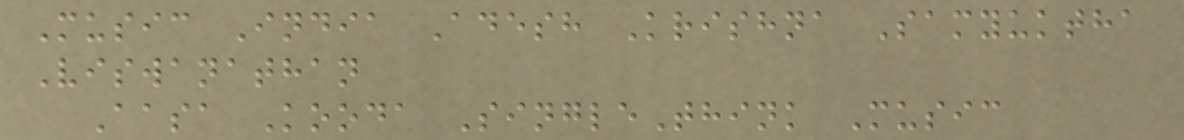Music India Adesh Krishna Samyuktha
Viswanathan
Aasa Kooda SingleThink Music
